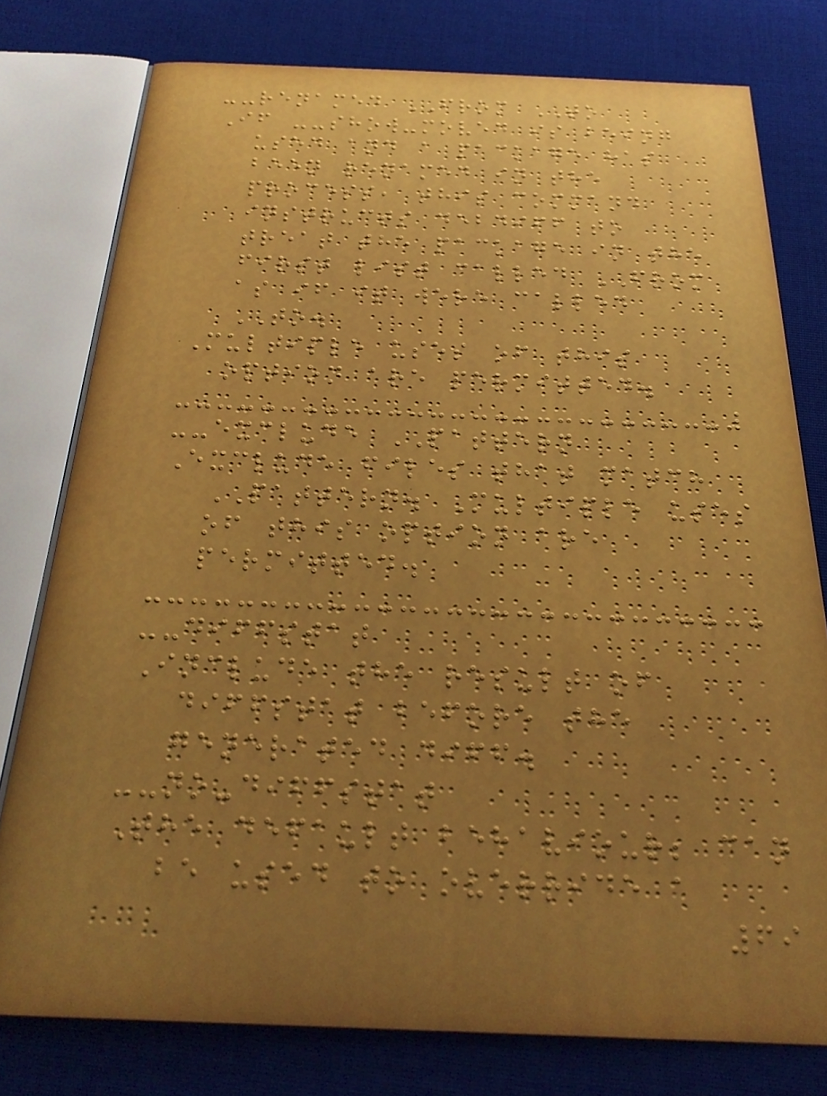--renamed FROM TO
If --show-moved is being
used and a package has
been renamed in the
process, this command
instructs debdiff to
treat the package in the
first list called FROM
as if it were called
TO.
Multiple uses of this
option are permitted.
--exclude PATTERN
Exclude files that match
PATTERN. Multiple uses
of this option are
permitted.
--diffstat
Include the result of
diffstat before the
generated diff.
--no-diffstat
The default behaviour; can
be used to override a
69
